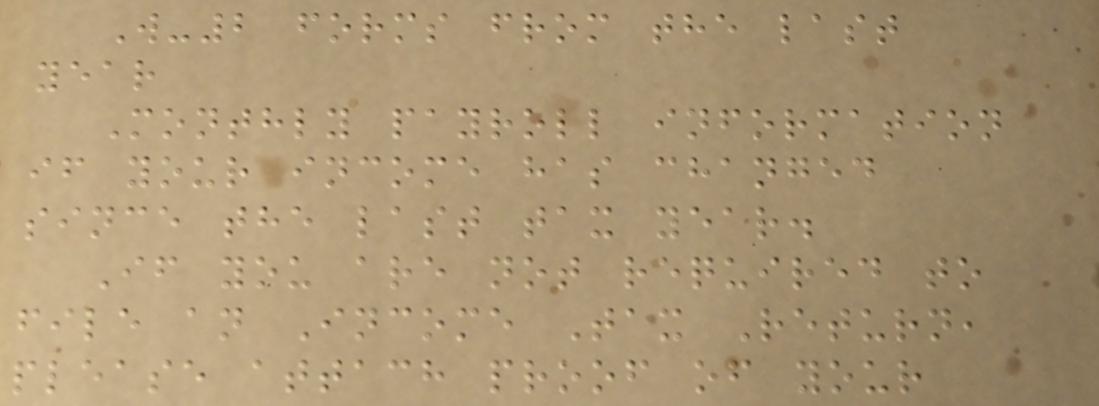W-2 forms from the last
year
Monthly payroll information
if your income has changed
since the last tax year.
If you are not required to
file an Income Tax Return,
please attach proof of your
